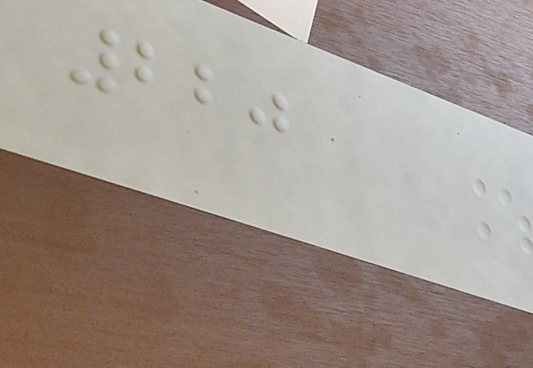220
